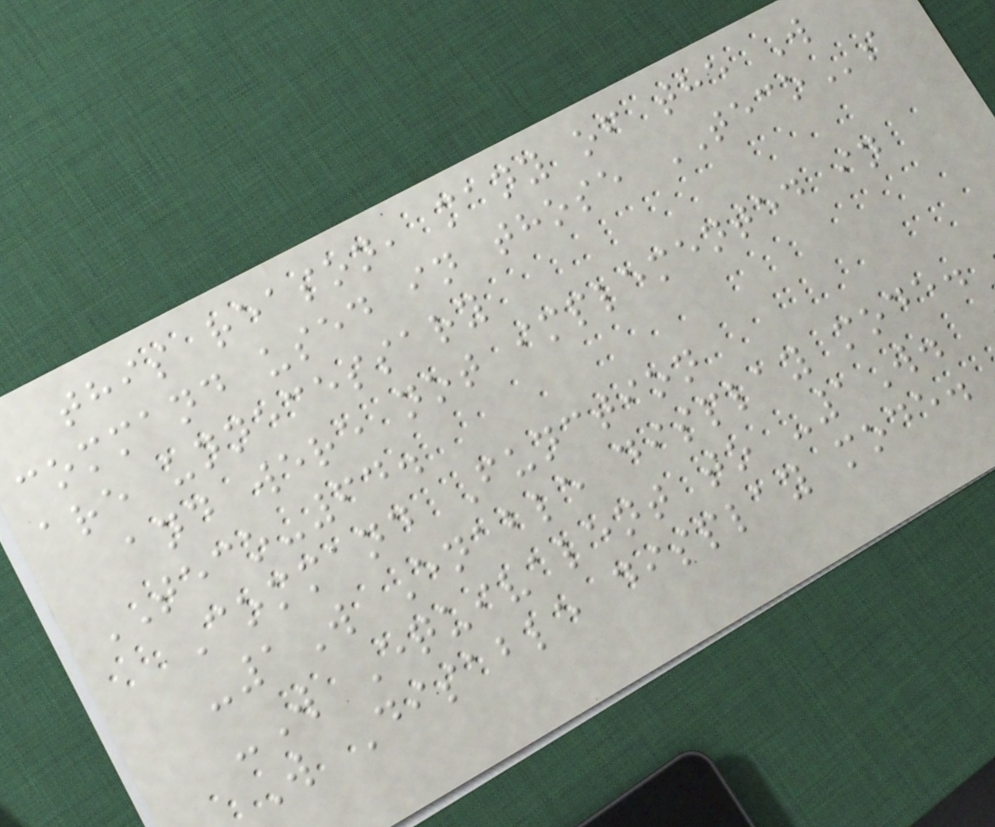this reason, many of the W
command used in those TECOs
are unnecessary
and were not implemented in
TECO-64.
Command Function
-1W Enable display mode.
-W Equivalent to -1W.
W Disable display mode.
